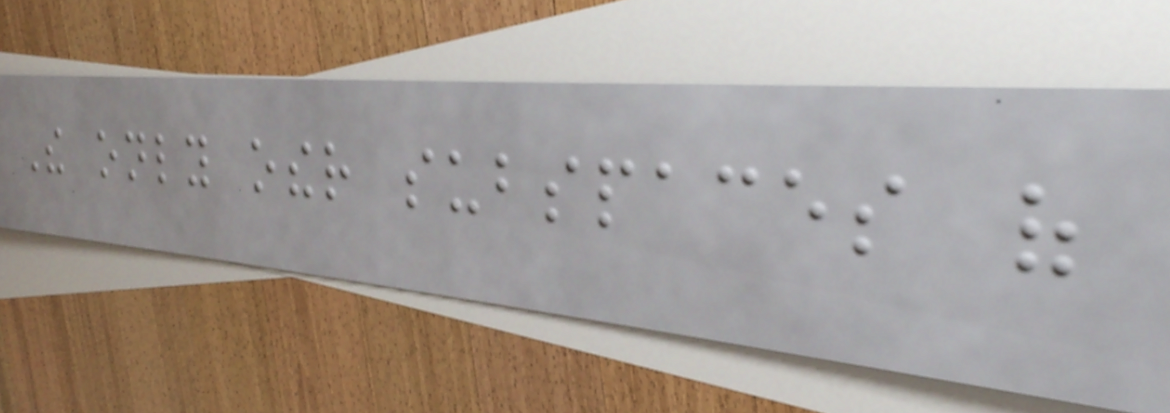The only other subspaces of
